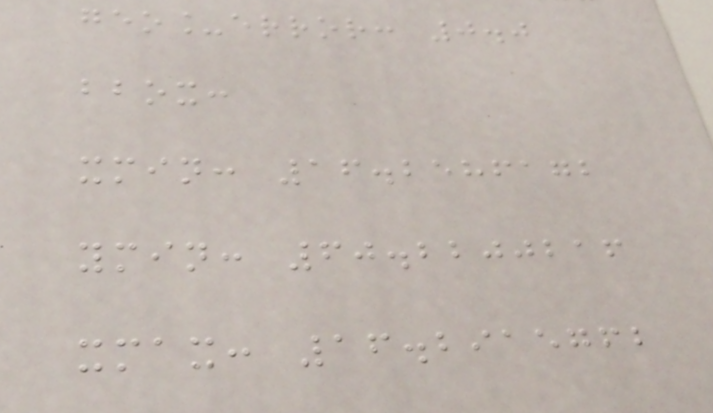geo_error: 0.0
bbox:
xmin: 16.2586172
ymin: 60.2200216
xmax: 16.2915762
